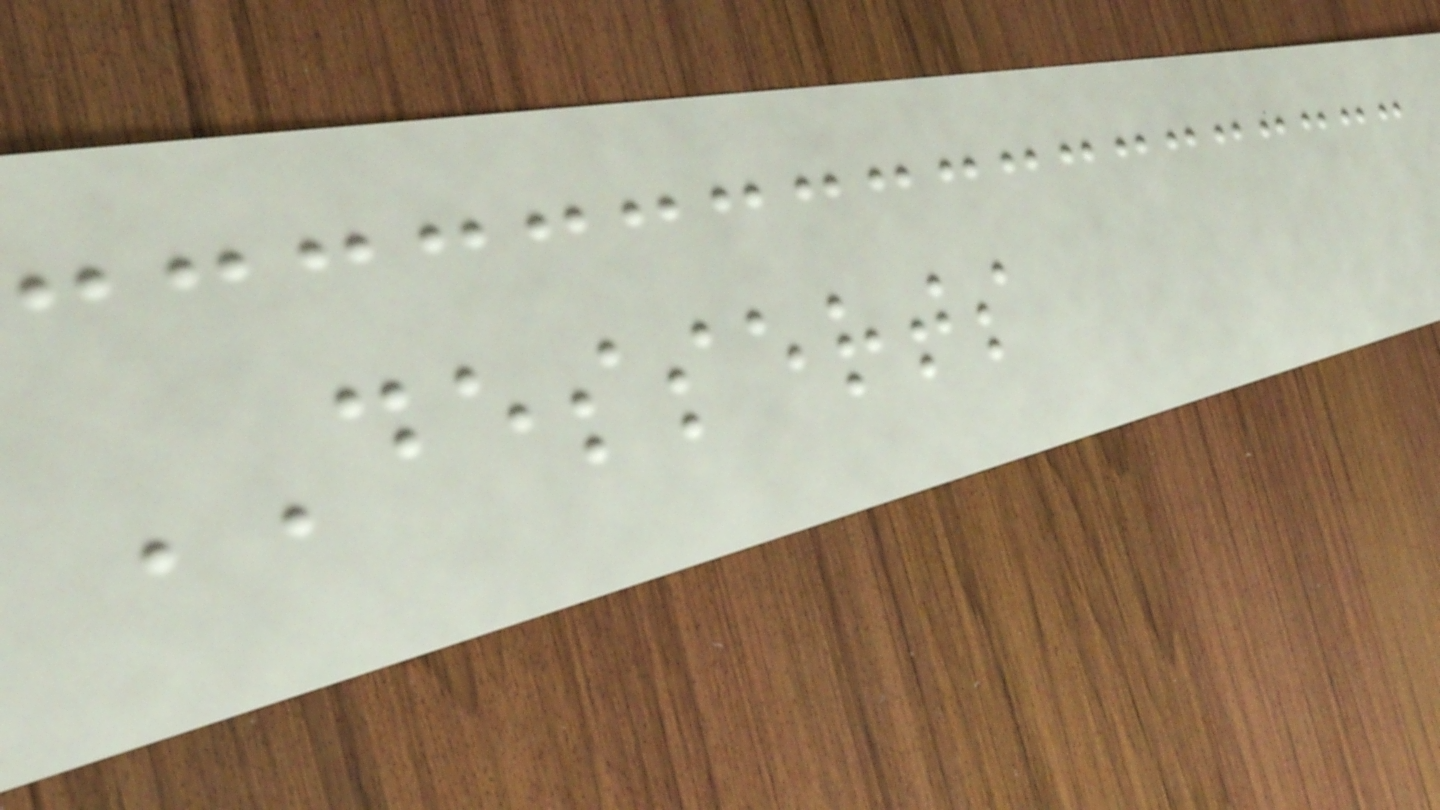DESSERTS
